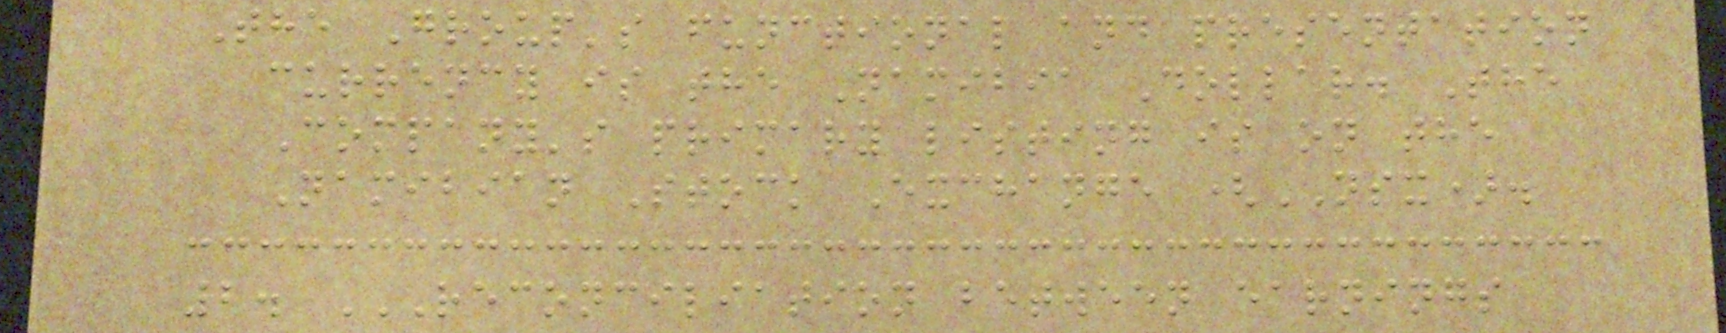The Group's functional and presentation
currency is the Namibia Dollar. The
Company's primary listing is on the
Namibian Stock Exchange (NSX).
2. RECONCILIATION BETWEEN EARNINGS
